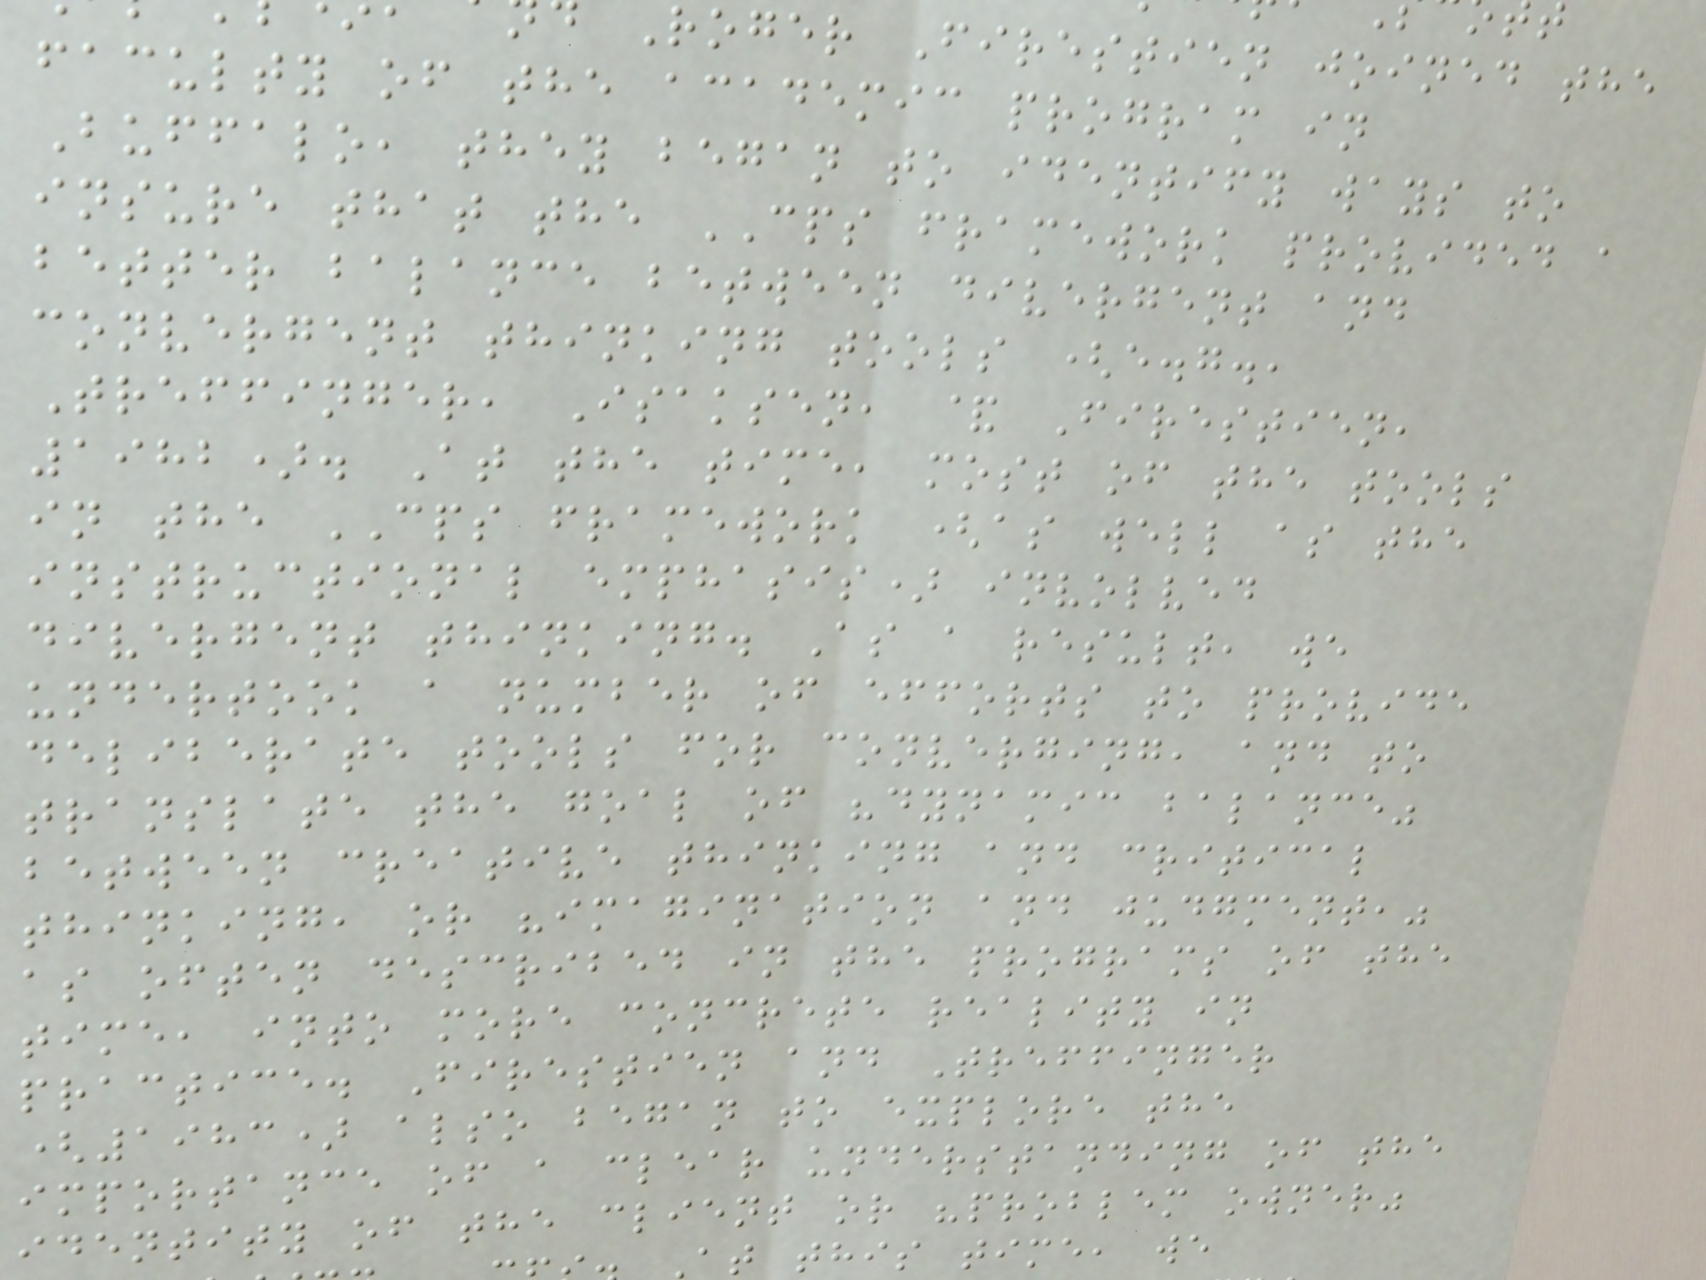Roger Firestien joined the
faculty of the academic program in
Buffalo, they began to identify ways to
insure that the CPS framework provided a
better balance between divergent and
convergent thinking tools (e.g.,
Treffinger, Isaksen, & Firestien,
1982). At the time, most of the tools
in the CPS framework (as well as the
instructional emphasis) involved
divergent thinking. As a result, we
undertook a number of efforts to provide
deliberate tools for converging, and to
translate the goal of "dynamic balance"
between creative thinking and critical
thinking, or "imagination and judgment,"
as often described in the programs of the
time, into more concrete reality in
practice. Firestien and Treffinger
(1983) also began to explore the
importance of a clear understanding of the
identity of the client or "problem owner"
at this time, we
